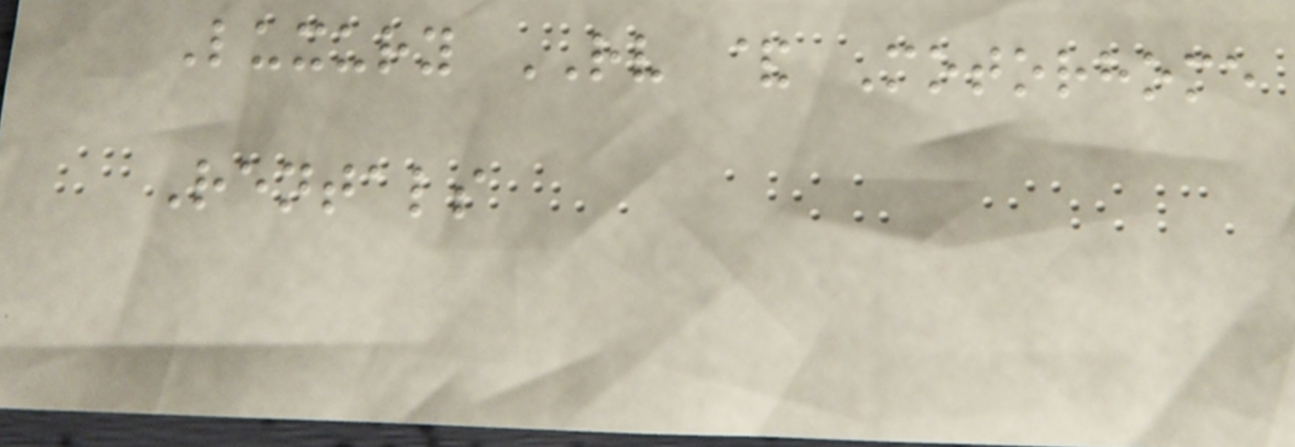Luxury RV & Motorhome
Rentals
